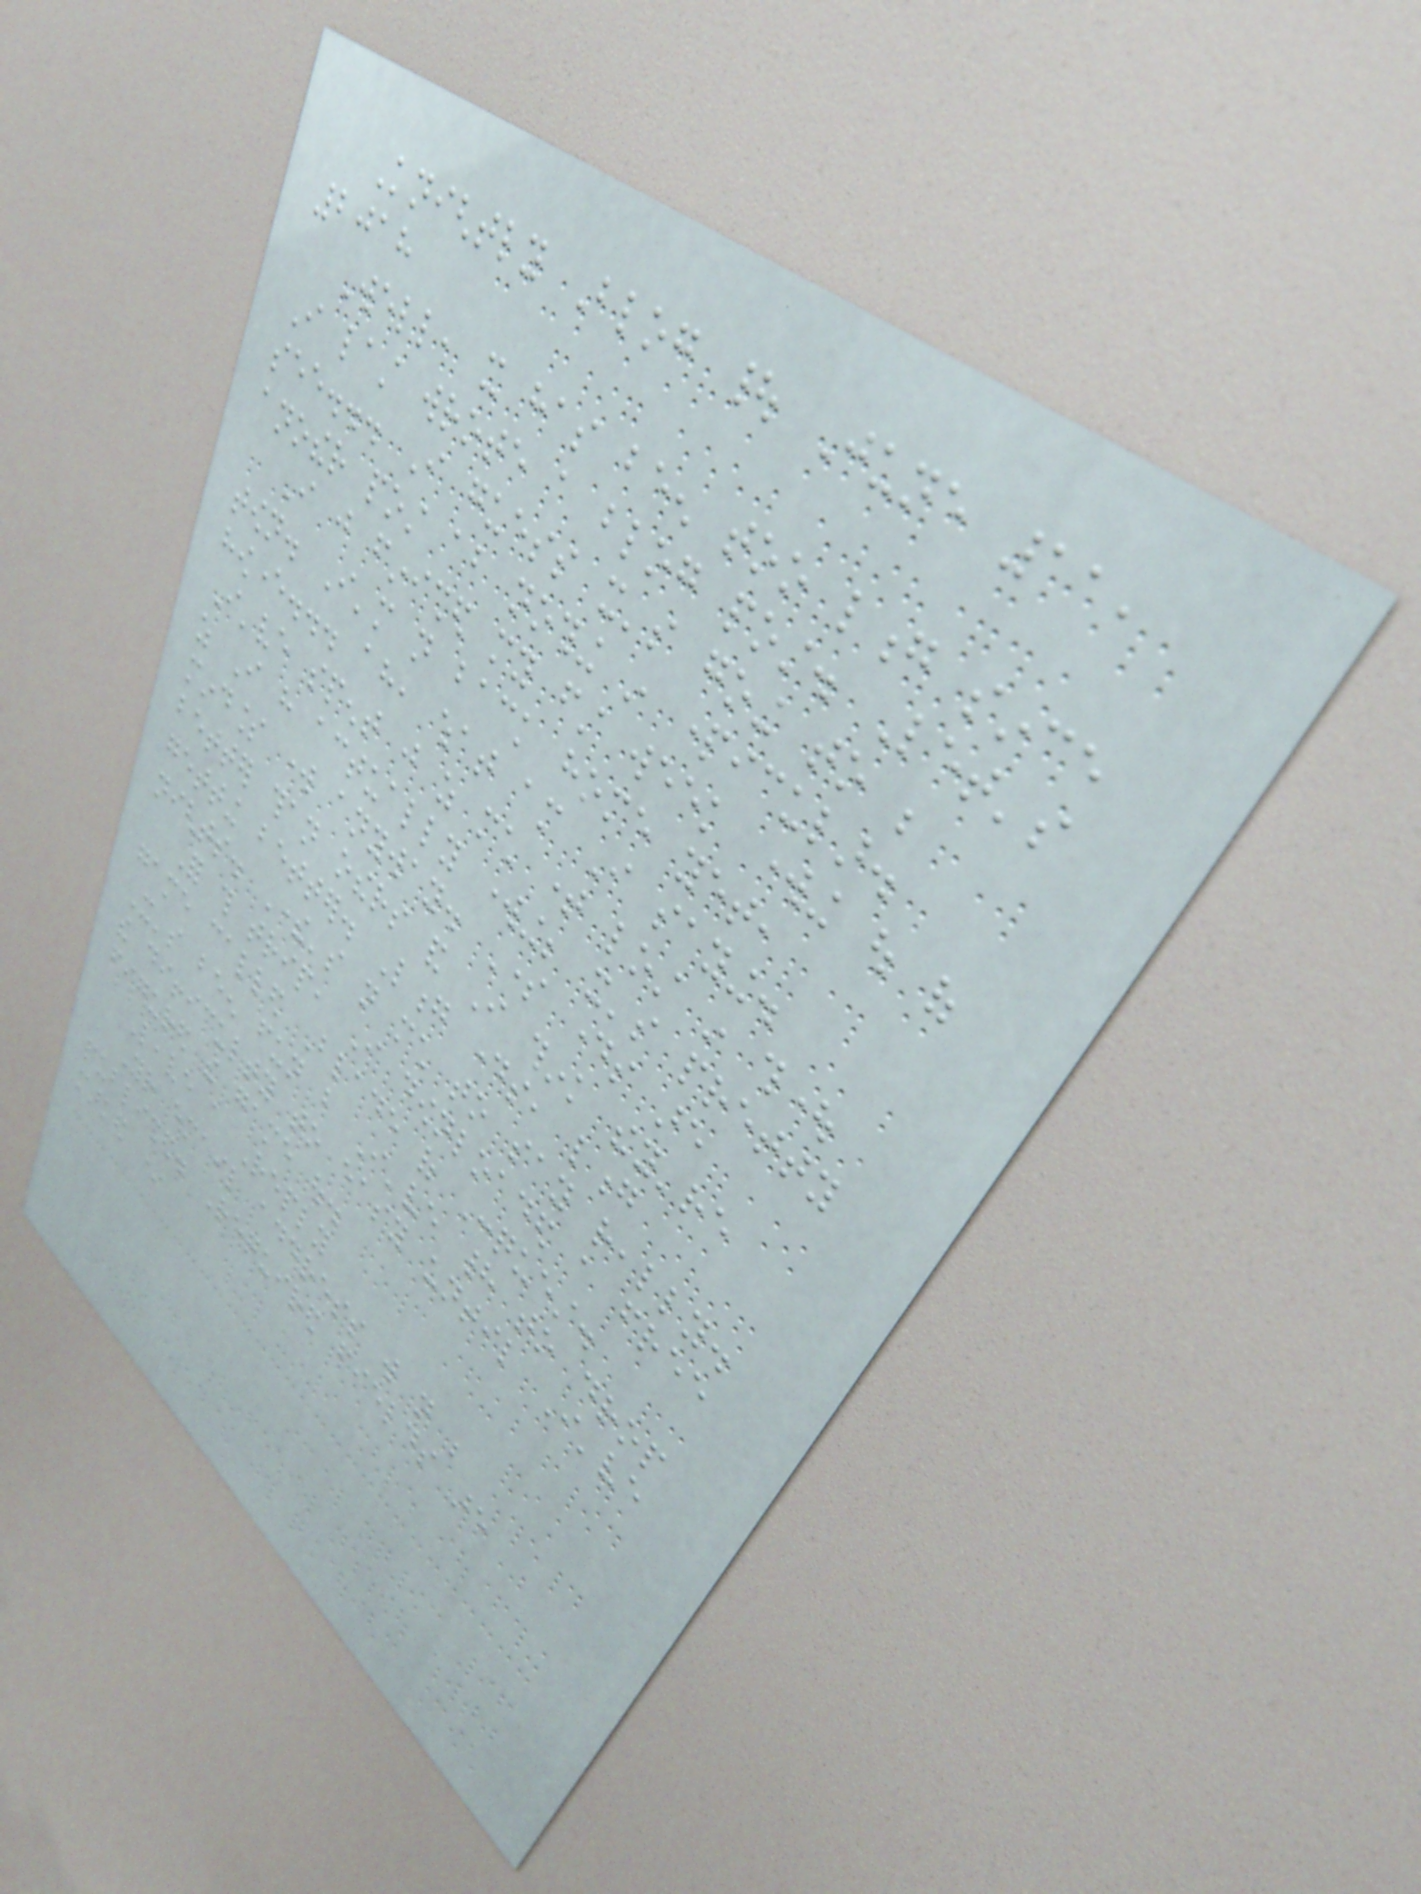Knightly Blog | June 11,
2018
Well, it has been too long since
I last wrote a blog post. Let's
see... I guess it's going to be
another post about nothing in particular.
I just finished my first week working out of
town. I'm not back home yet,
however... ah, what am I saying.
I've spent just as much time lost in thought
as I have actually working; it's pretty
mindless work anyway. Some days are
better than others and I think they're
getting better. Long days, long
nights. There's not much to say really.
For this trip, I downloaded a free
game called Blade of Conquest.
It's been fun but I've had to drop
the difficulty to easy until I've
figured the game out.
Leave a Reply
Your email address will not be
published. Required fields are
marked *
